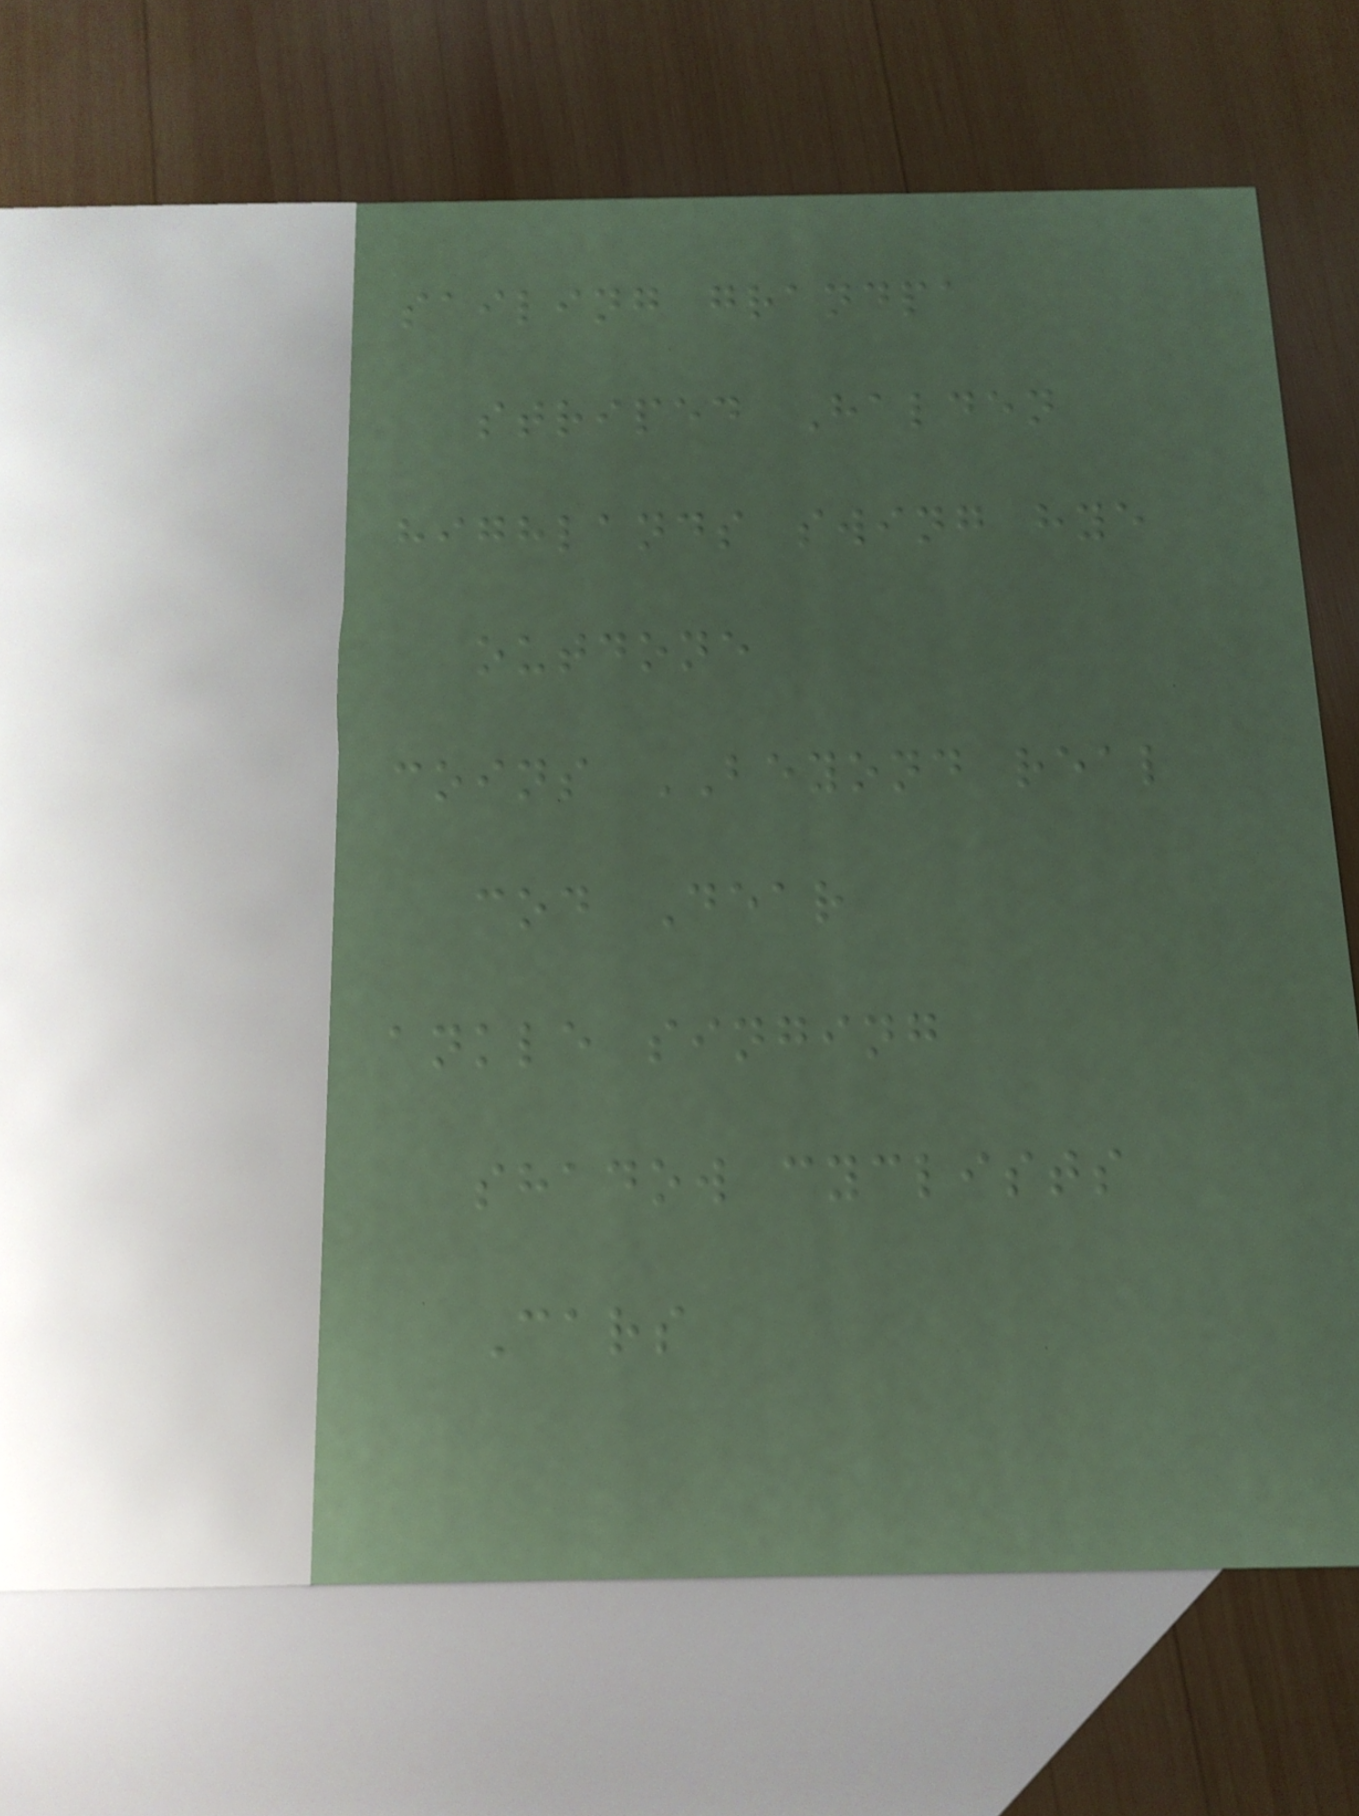sailing grandpa
striped Halden
highlands swing hye
outdone
coins BEYOND real
cod Dear
ankle singing
shadow cyclists
Cars
